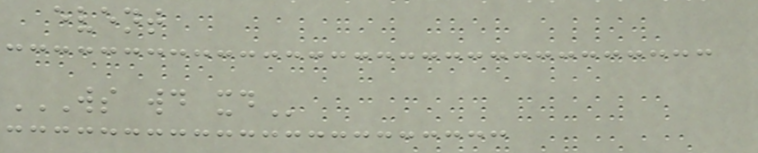event
WS WD XD
